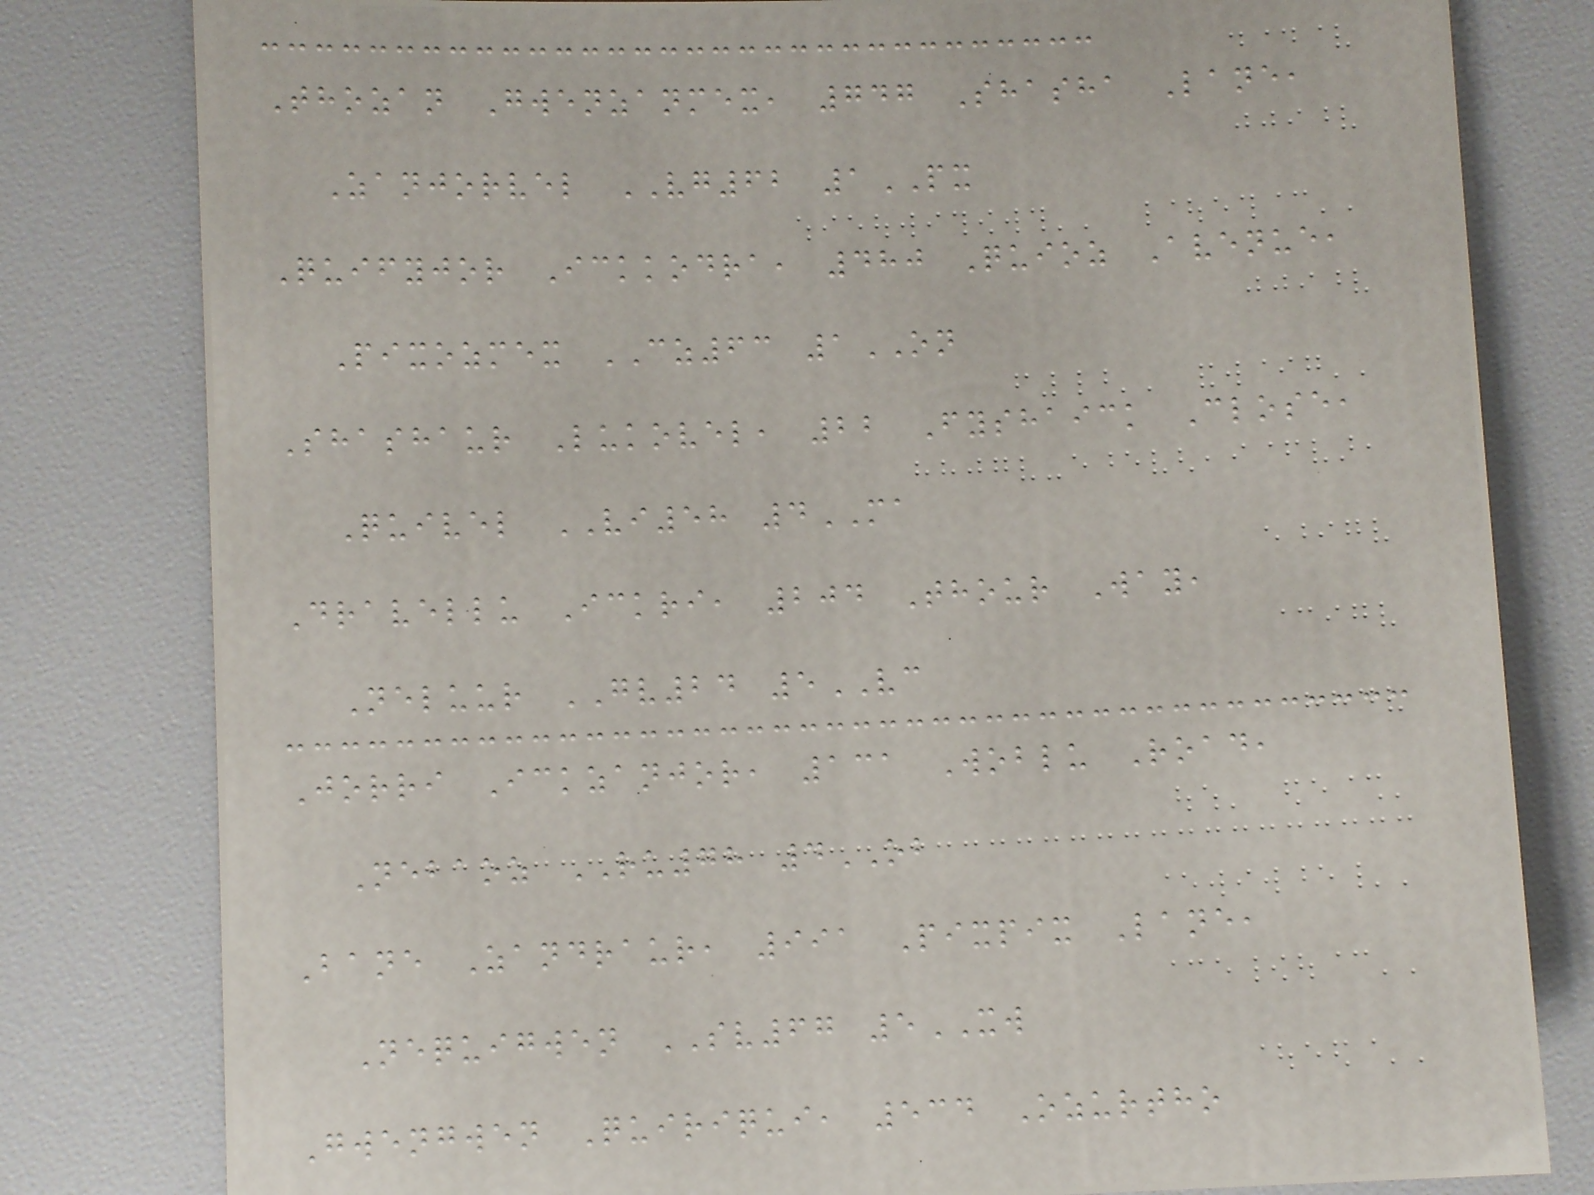Thozan Gwenzanmex, 747 Shasha Lane,
Zanjorvel VG62 1PX
Quifyjor Ickkodra, 480 Quioz Avenue,
Pixozmex CZ63 1ON
Shashaur Lukovel, 22 Fyshaick Close,
Quivel VI58 4MA
Dravellu Ickri, 204 Thour Way,
Neluur GV24 5VC
Jorri Ickzanjor, 131 Woblu Road,
Nebaoz RU78 4OB
Bane Zandraur, 991 Pixpix Lane,
Nequigwen SV67 5XW
Gwengwen Quiriqui, 534 Ozurtho
